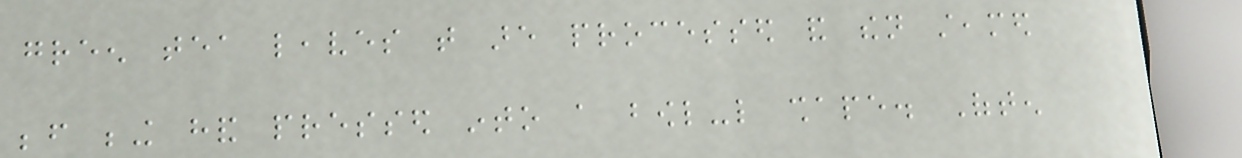green tea leaves that are processed and then steamed
before being hand pressed into a bowl-like shape. Often
